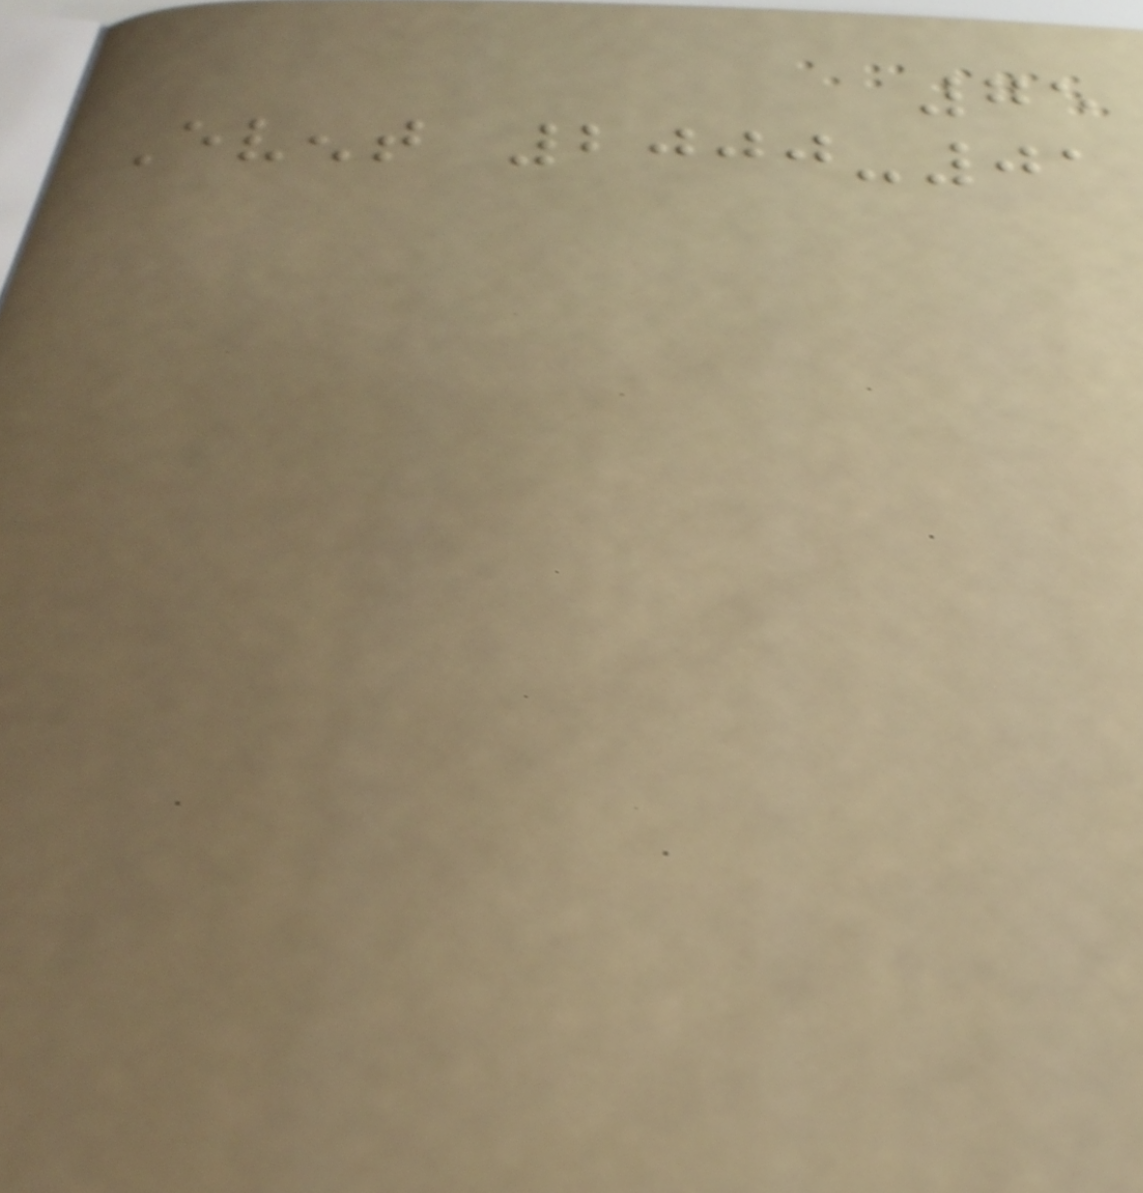75
Event 2000-01
